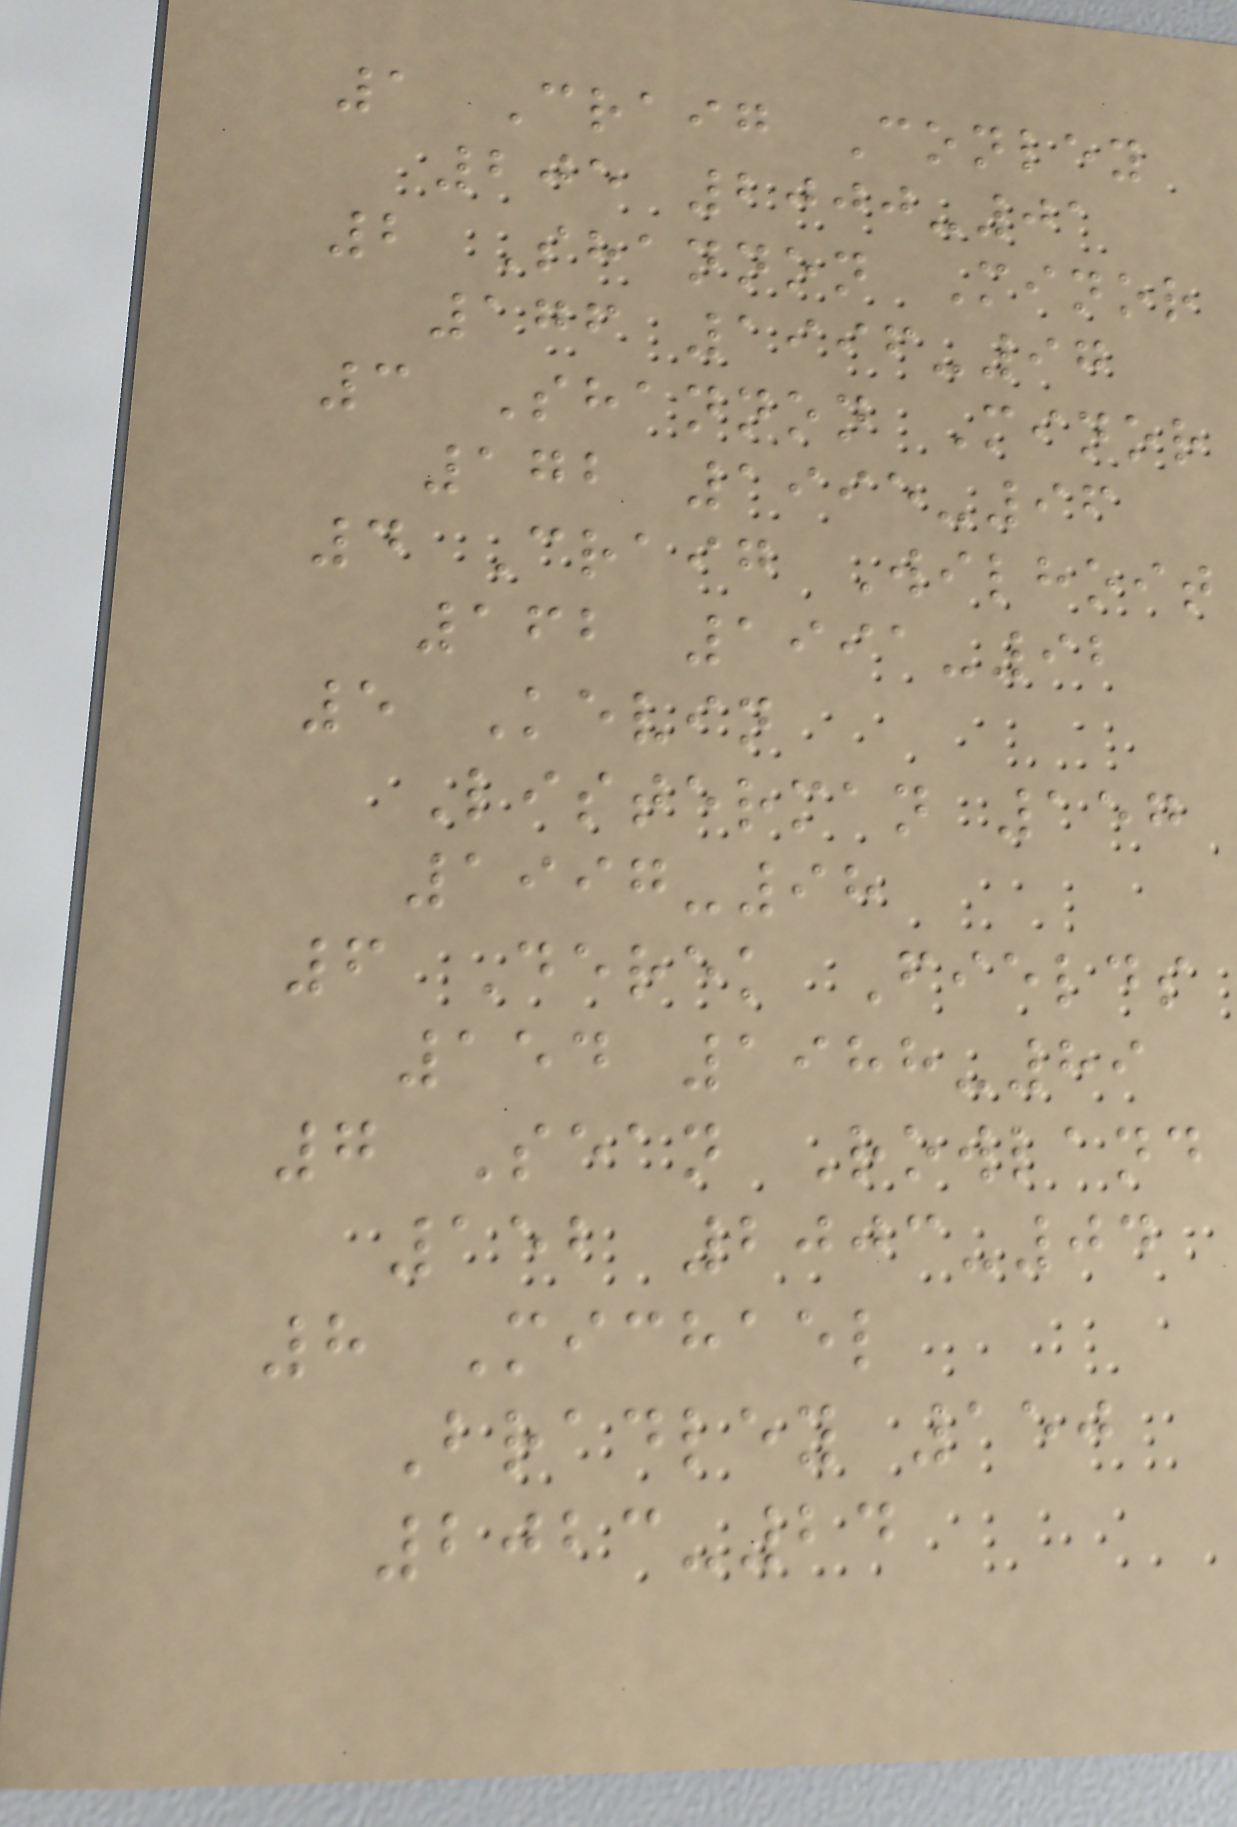1 Craig Conley
205 2000-01
2 Shannon Minor
176 1996-97
3 Shannon Minor
172 1995-96
4 Craig Wilhoit
162 1991-92
5 Kevin
Listerman 157
1997-98
6 Derek Fields
154 1988-89
7 Sean Rowland
152 2003-04
8 Michael
Bradley 150
2023-24
